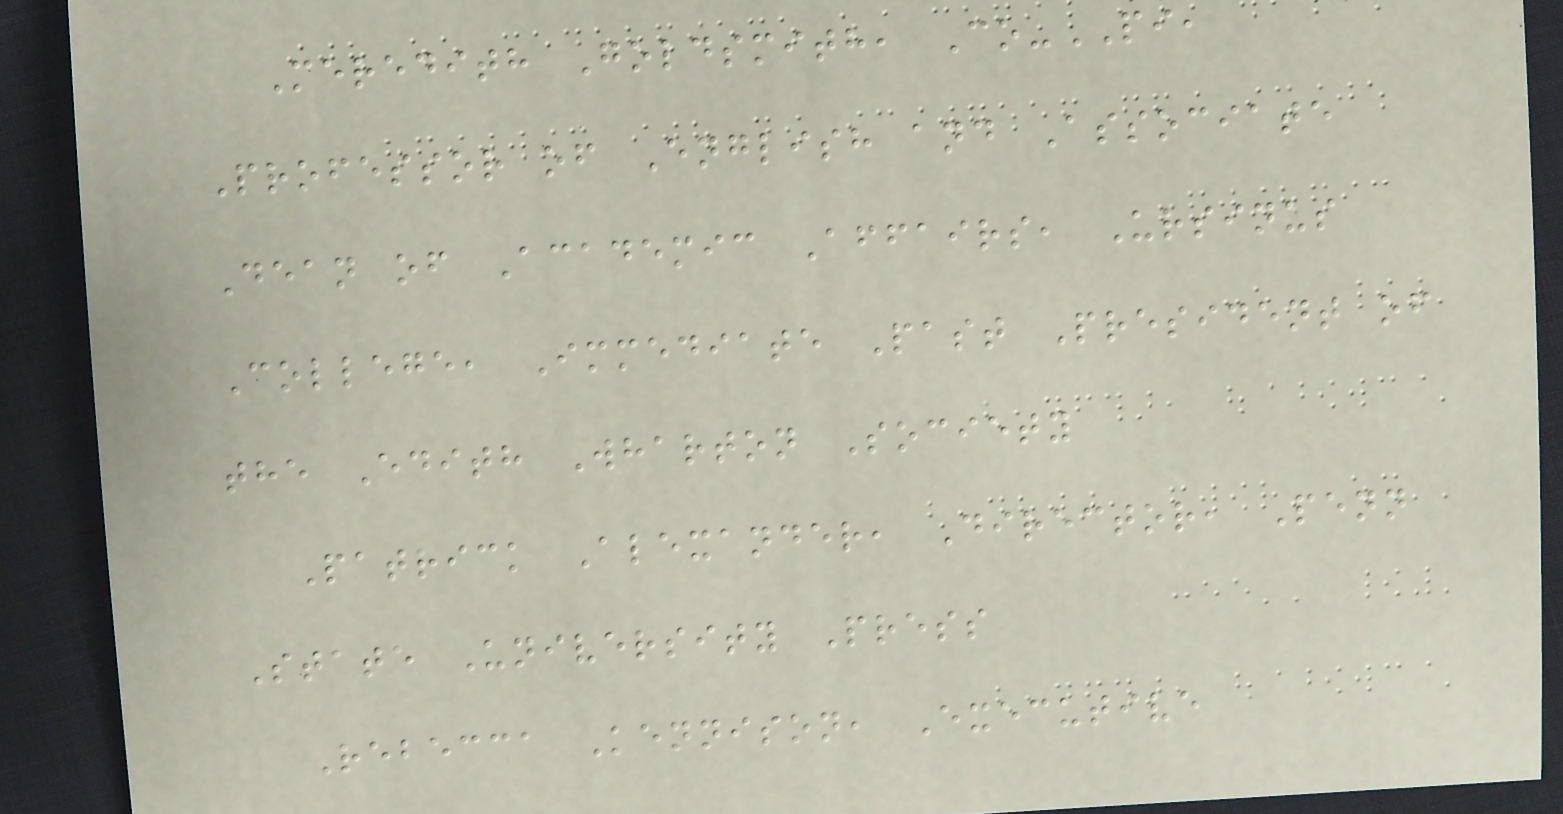Meredith Goldsmith, Co-PI,
Professor of English and Associate
Dean of Academic Affairs, Ursinus
College, Immediate Past President of
the Edith Wharton Society
Patrick Alexander, Director, Penn
State University Press
Rebecca Kennison, Executive
